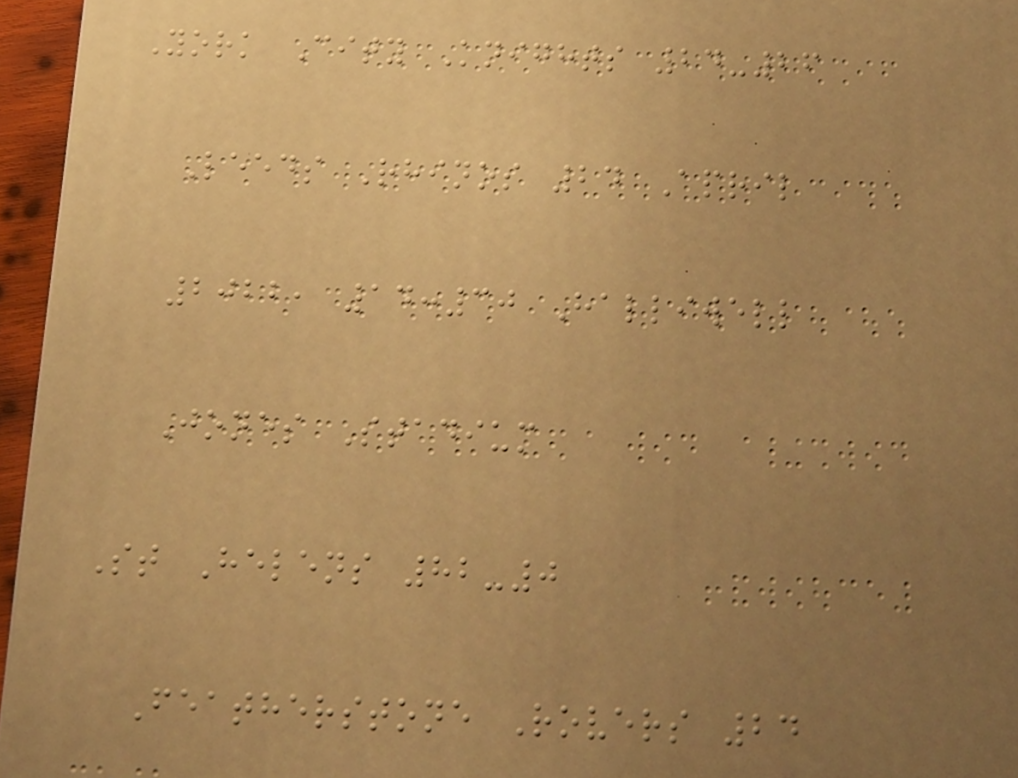York City Knights 24-26
Leeds Rhinos 24 April
2022, 14:30 Halliwell
Jones Stadium
St Helens 82-0
Featherstone Rovers 24
